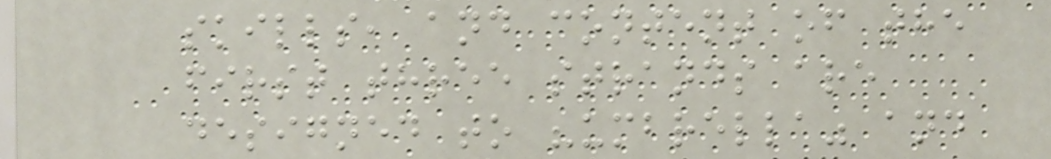skills, and content of the
first three strands are
designed to "umbrella" and
